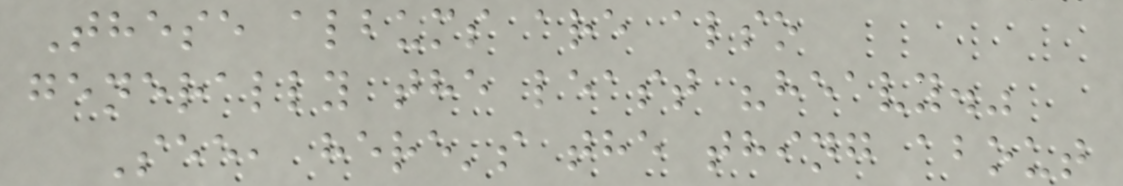These albums are also
generally the least "heavy."
See, here's the thing about
